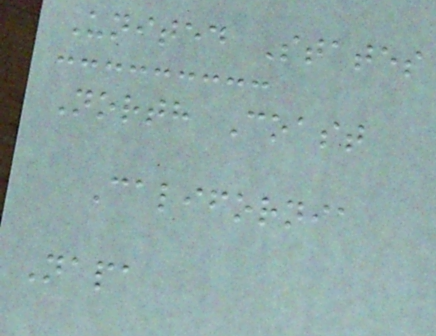United States
North Coast
California
Napa
